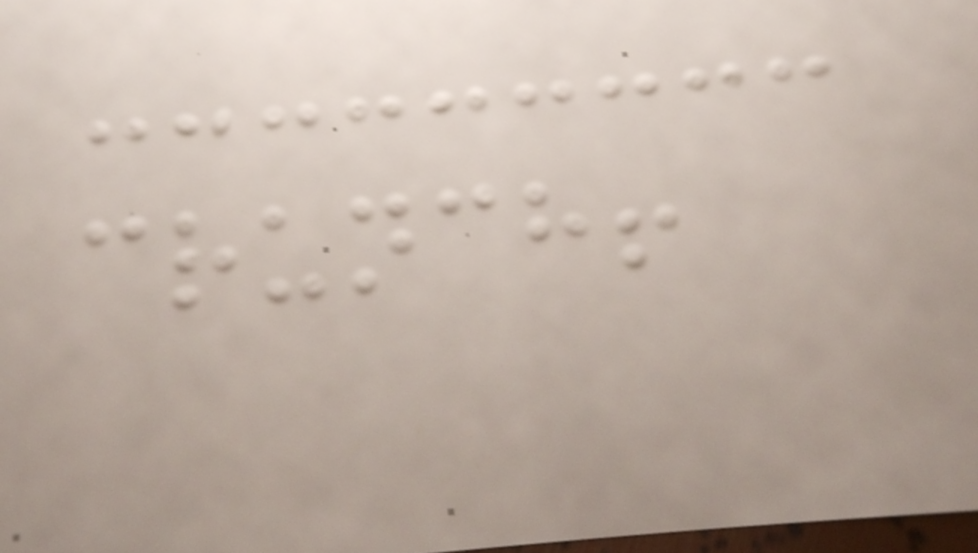crunch!
